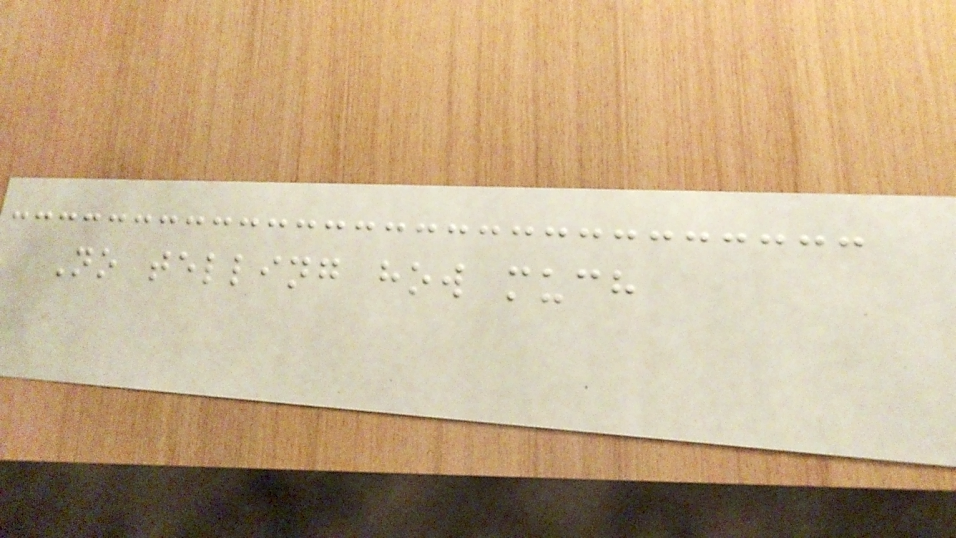No telling how much
